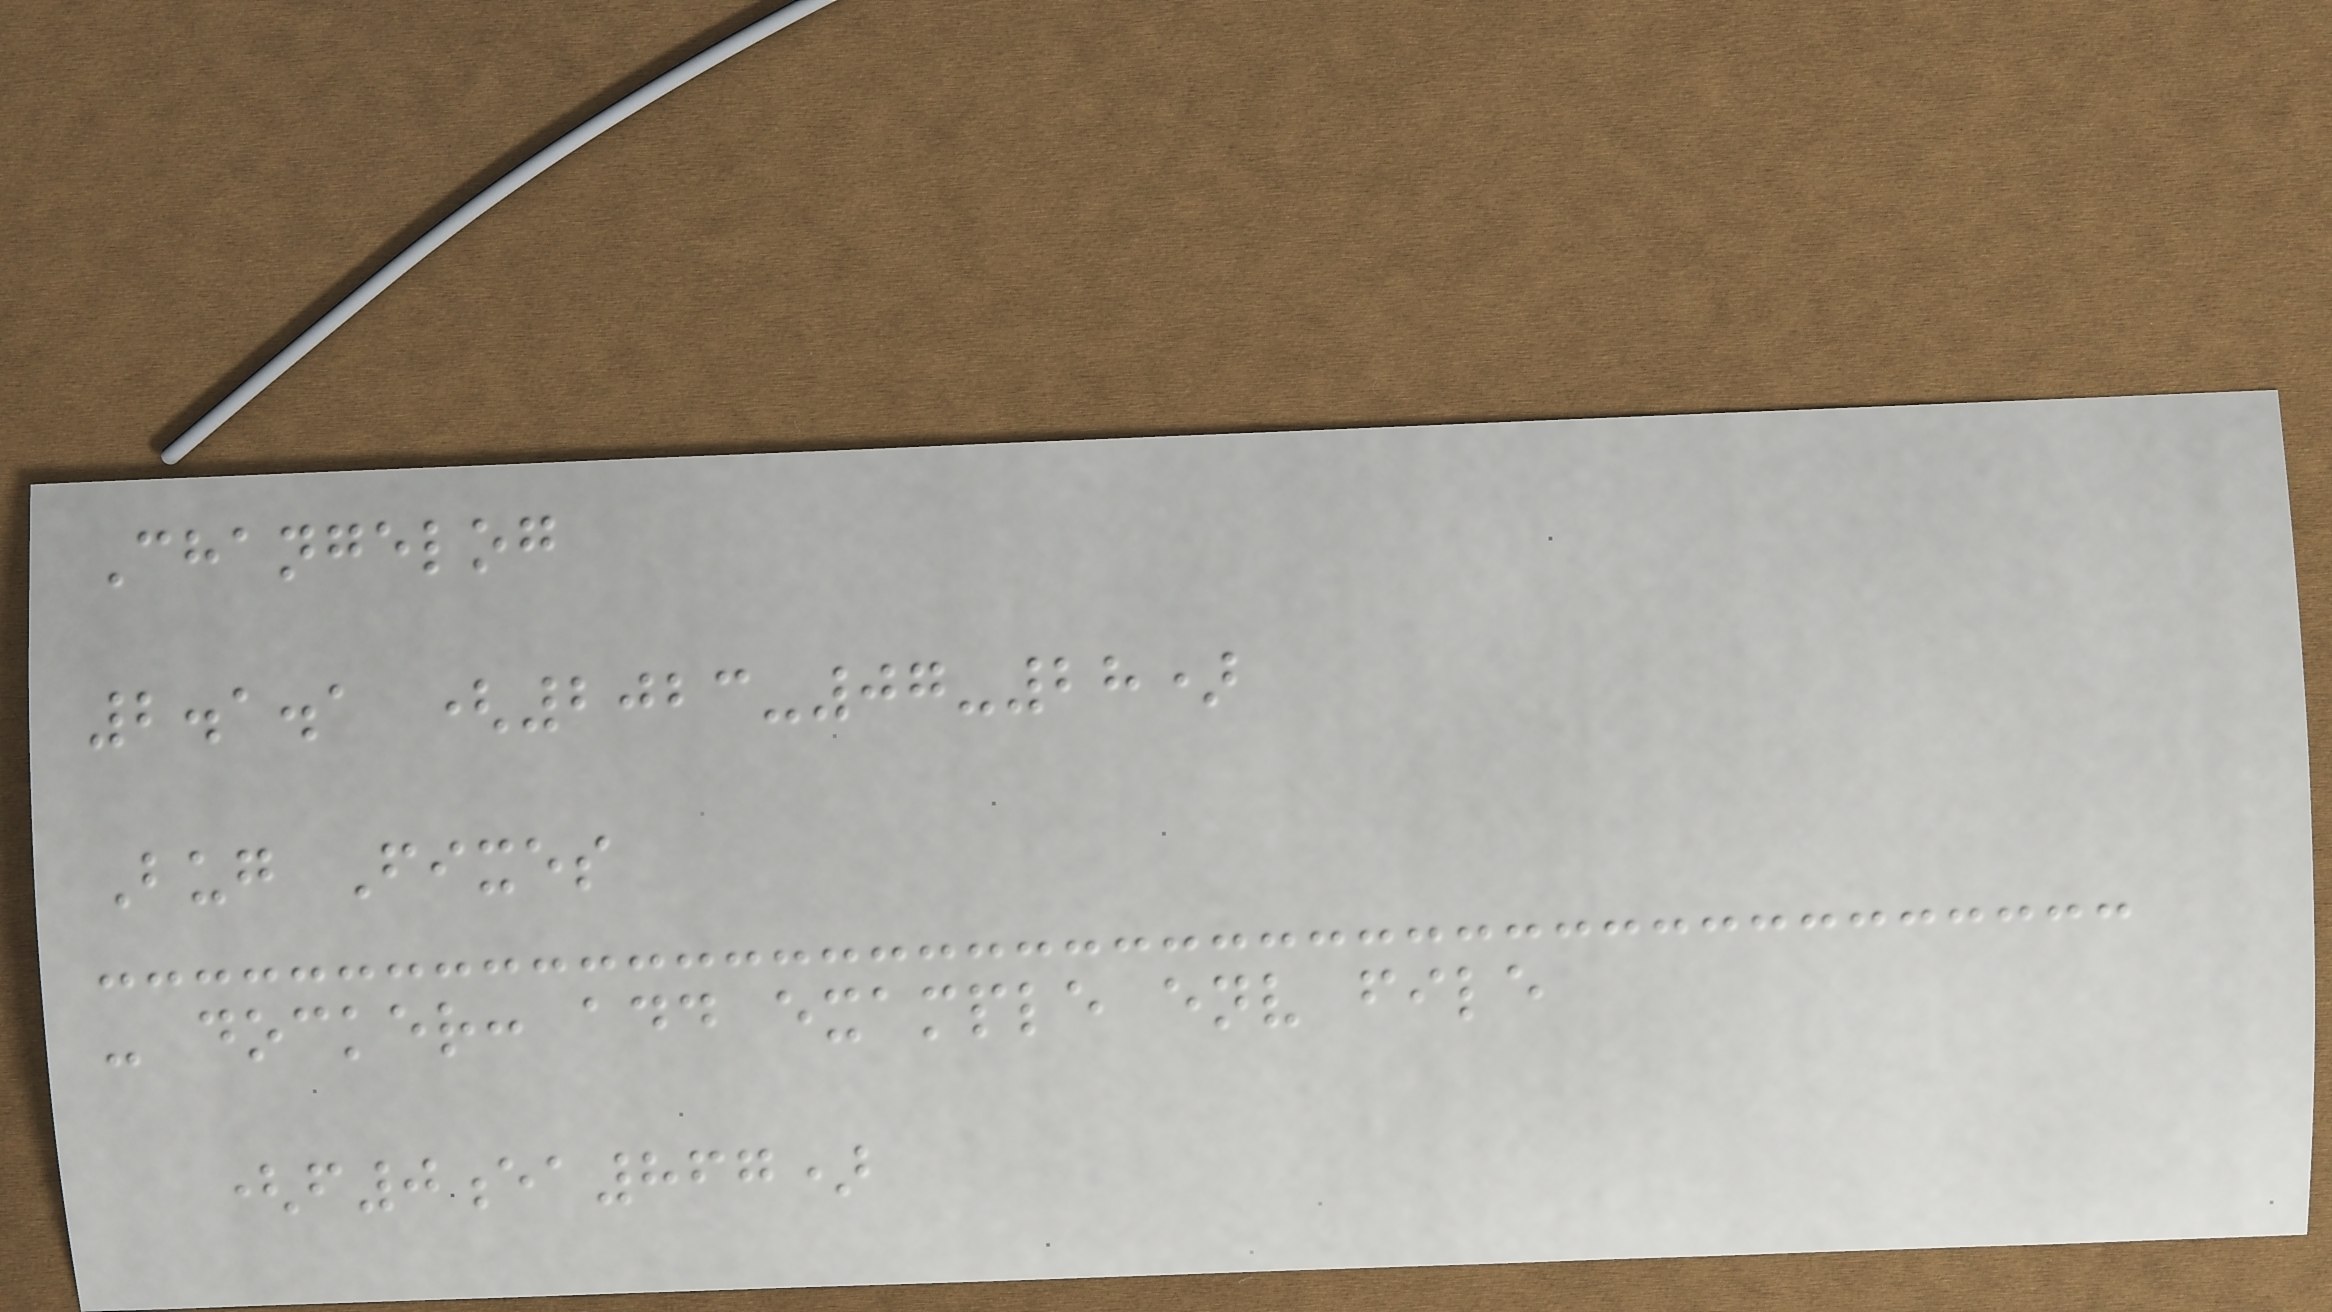Changelog
2.1.1 (2023-07-28)
Bug Fixes
- docker: add example env file
(f0ea867)
